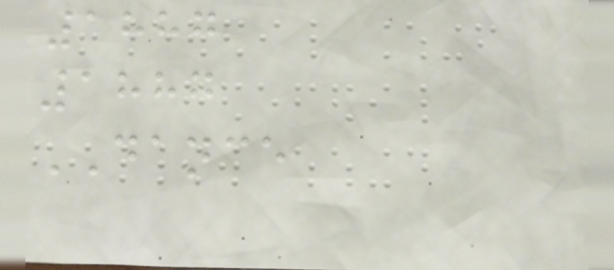1887
1887
DANCE
